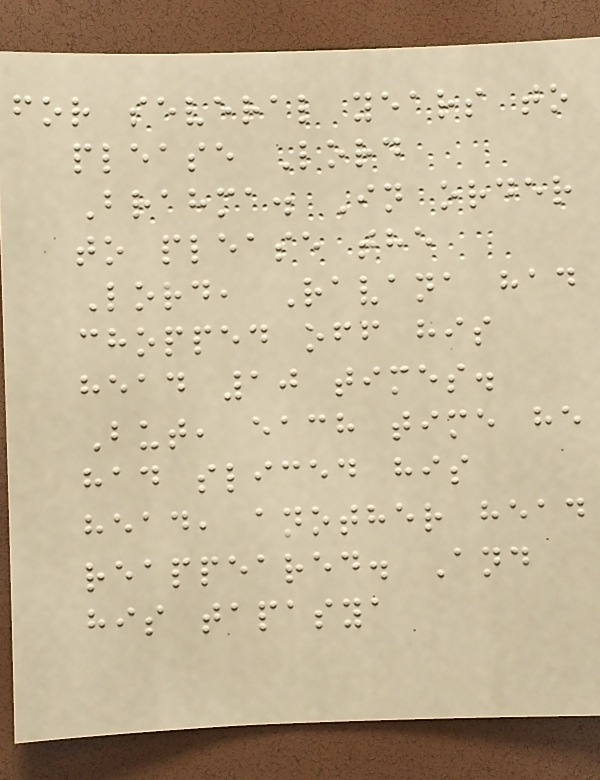for several years to
please Lord
Brahma. In order
to please the
Lord, Ravana had
chopped off his
head 10 times.
But, each time he
had sliced his
head, another head
reappeared. And
his tapasya
